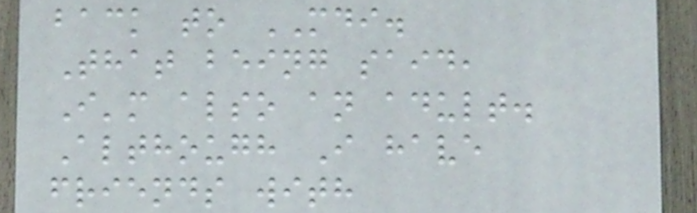back to MDI.
That being said,
I'm also an adult.
Although I have
friends with
